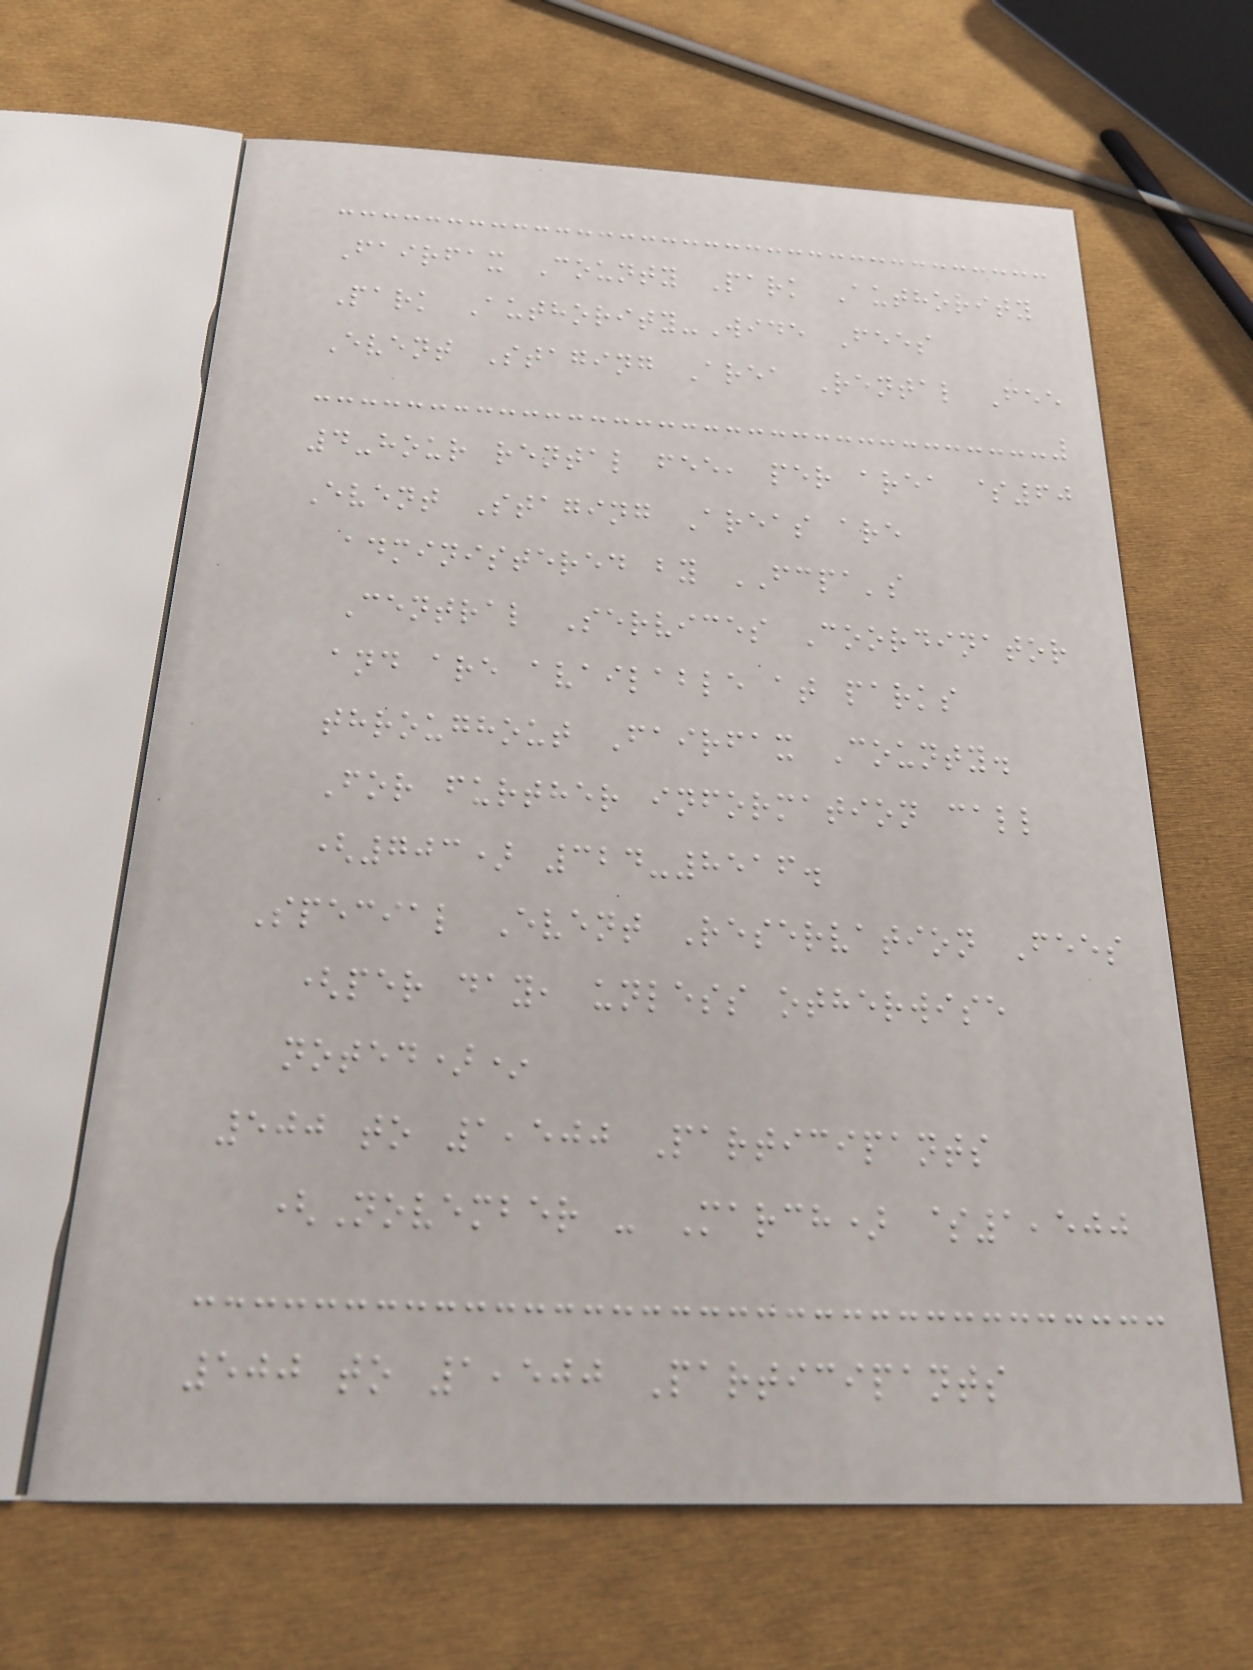Fairfax County Park Authority
Park Authority-Wide Fees
Event Staging Area Rental Fee
4-hour rental fee, per area $60
Event Staging Areas are
administered by FCPA's
Central Services Coordinator
and are available at parks
throughout Fairfax County.
For further information call
(703) 324-8516.
Special Event Reservation Fees
(per day, unless otherwise
noted)*
500 to 1,500 Participants
(November - March) $1,500
500 to 1,500 Participants
